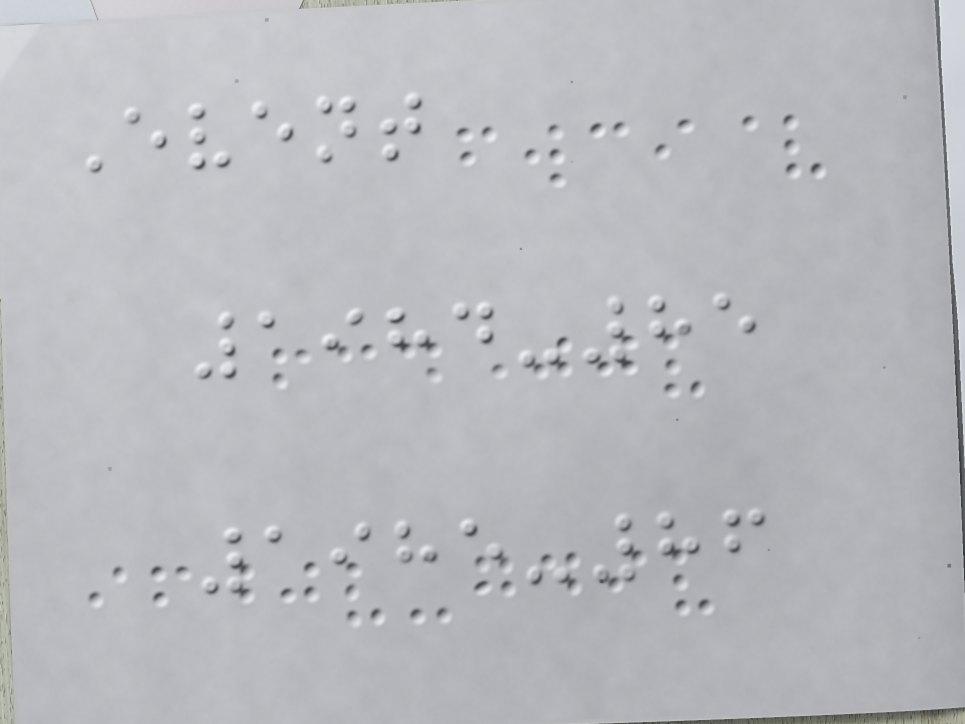Event
1984-85
1985-86
